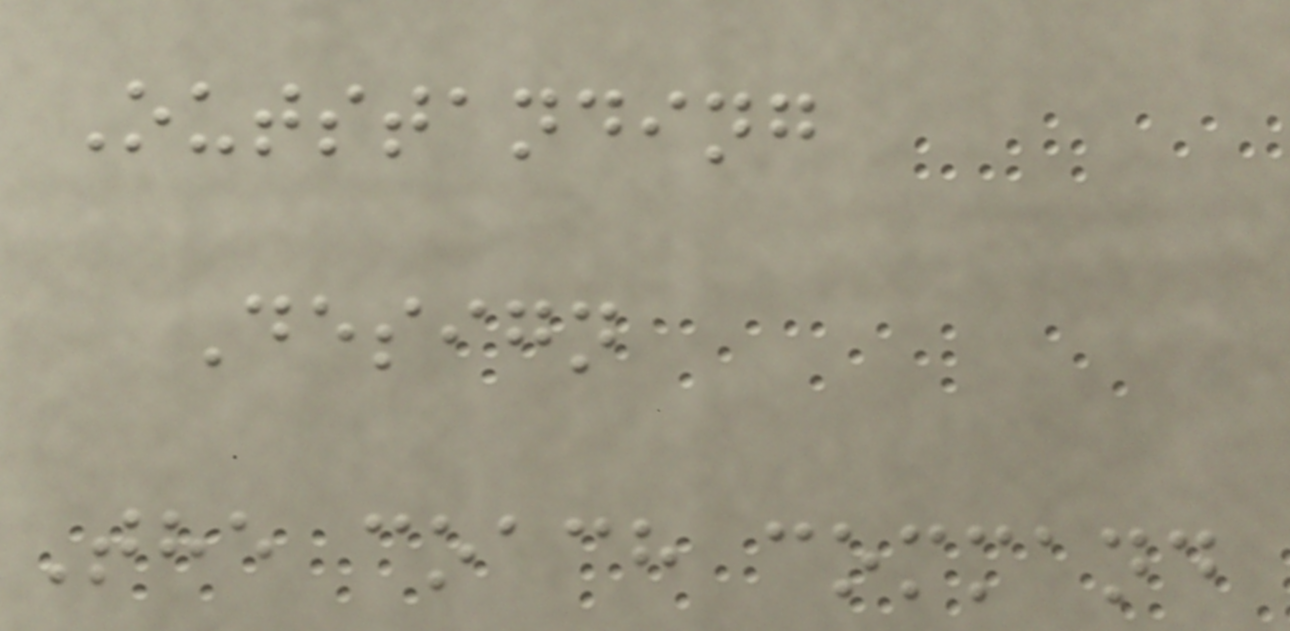Outstanding
Design
The coach command
